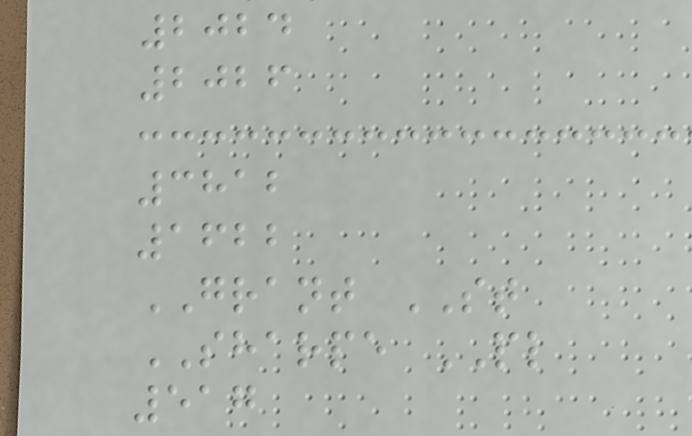2024
2026
3812
1622
GRANT ST
SHARPE PL
517
